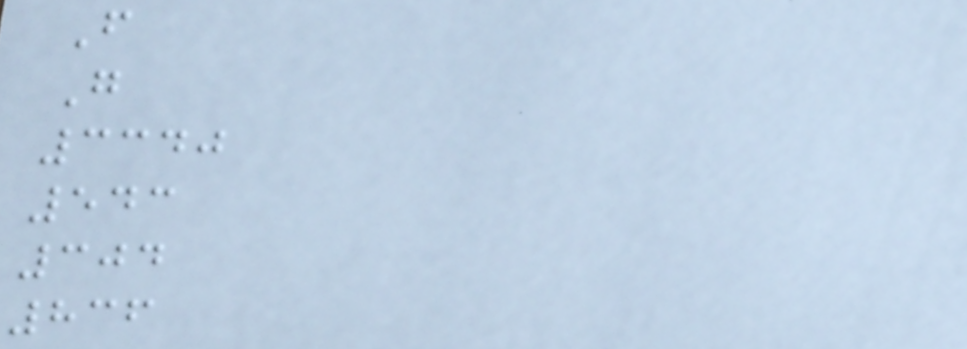F
G
3340
543
304
836
